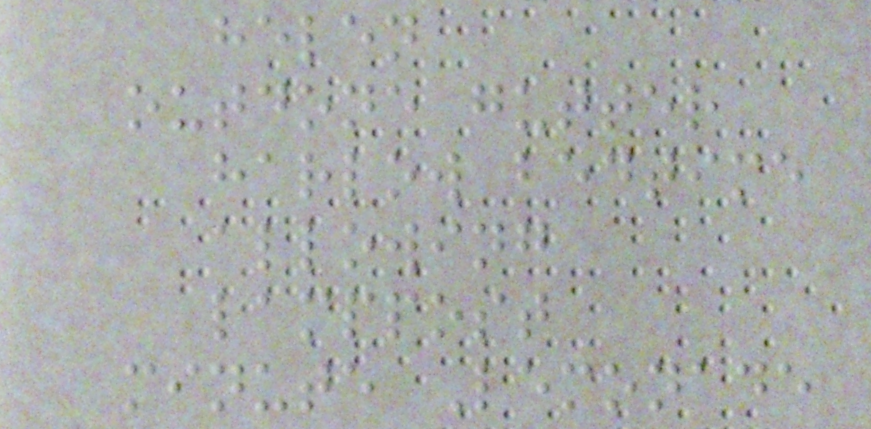helen
outdone gutter
harlow bedtime
allowing
lamppost
minute Lemonade
